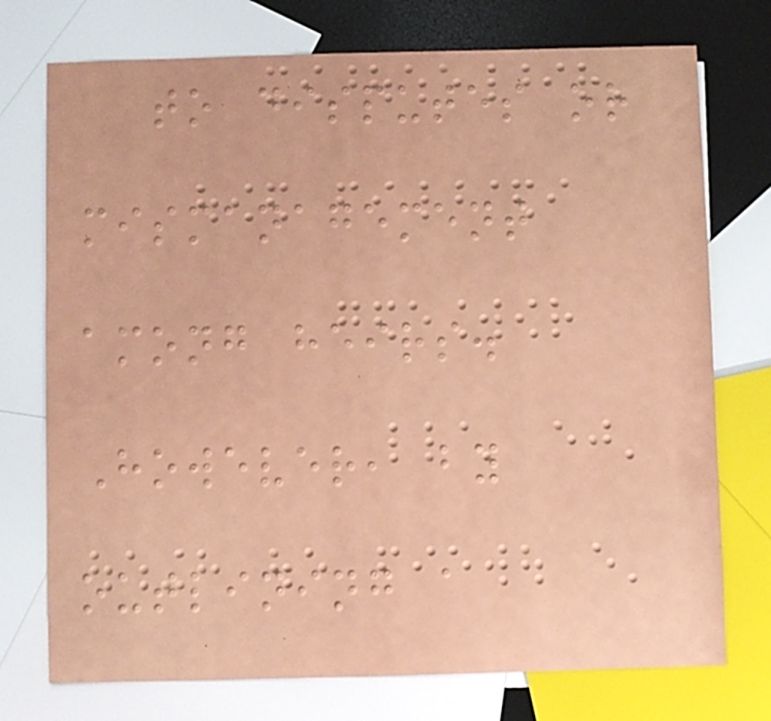to disputes or
mismanagement
among heirs.
However, by
outlining a
